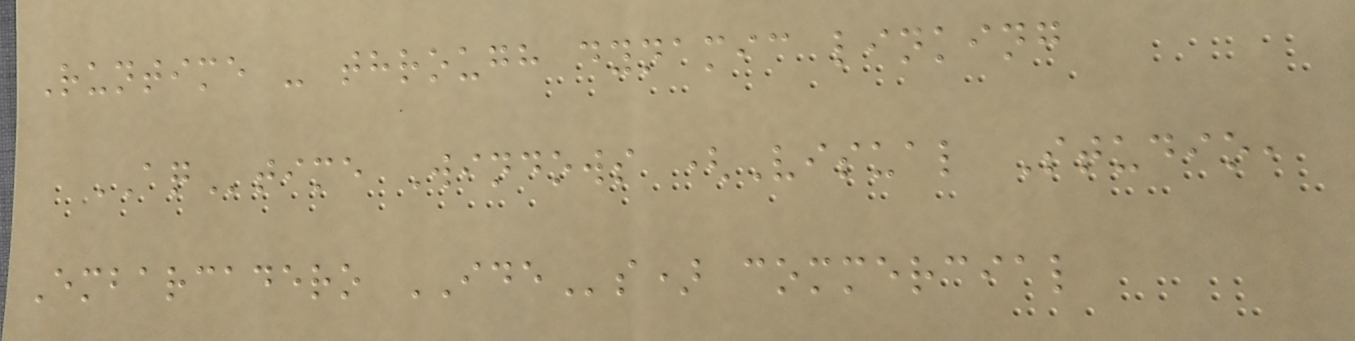Runtime - through dynamic linking
AQtime Windows (Visual Studio,
Embarcadero IDEs) commercial
